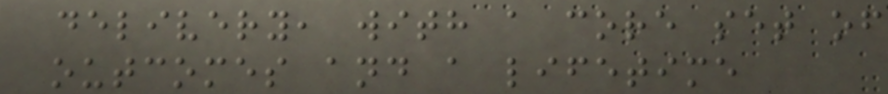delivery, with a core set of
outcomes and a lifetime
